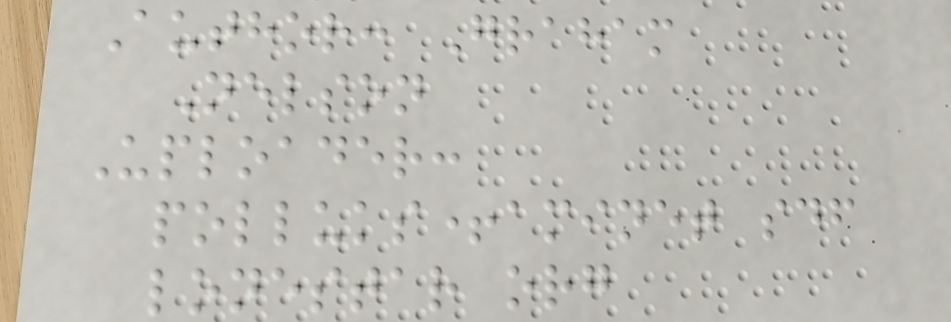Author: Graham
Nelson
Uploader:
polluks+aminet sdf
lonestar org
